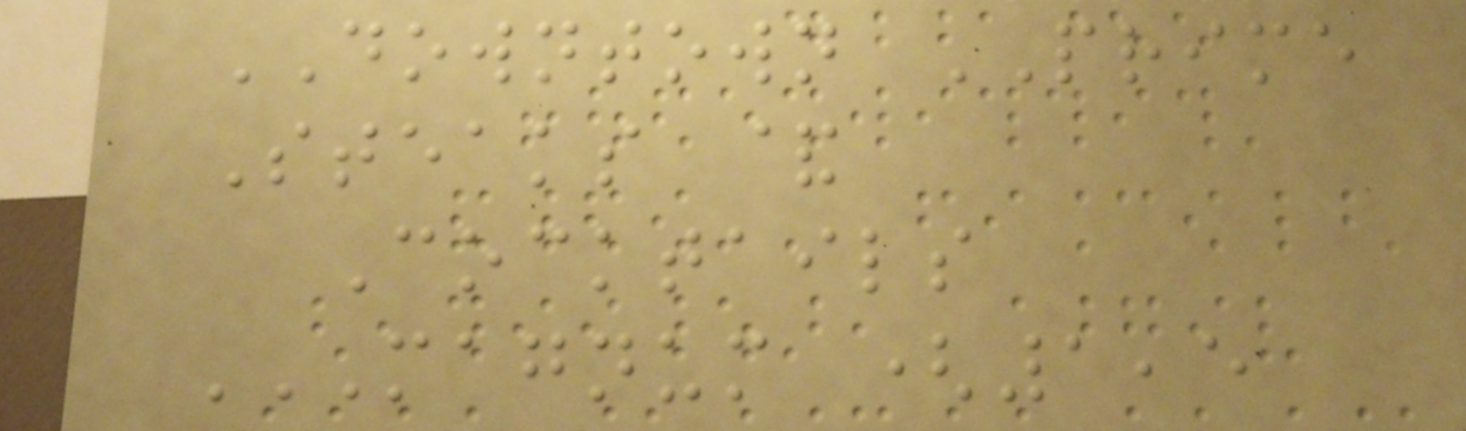DOWNTOWN PRIME
Steaks &
Cocktails
MAGNUM (1,5
